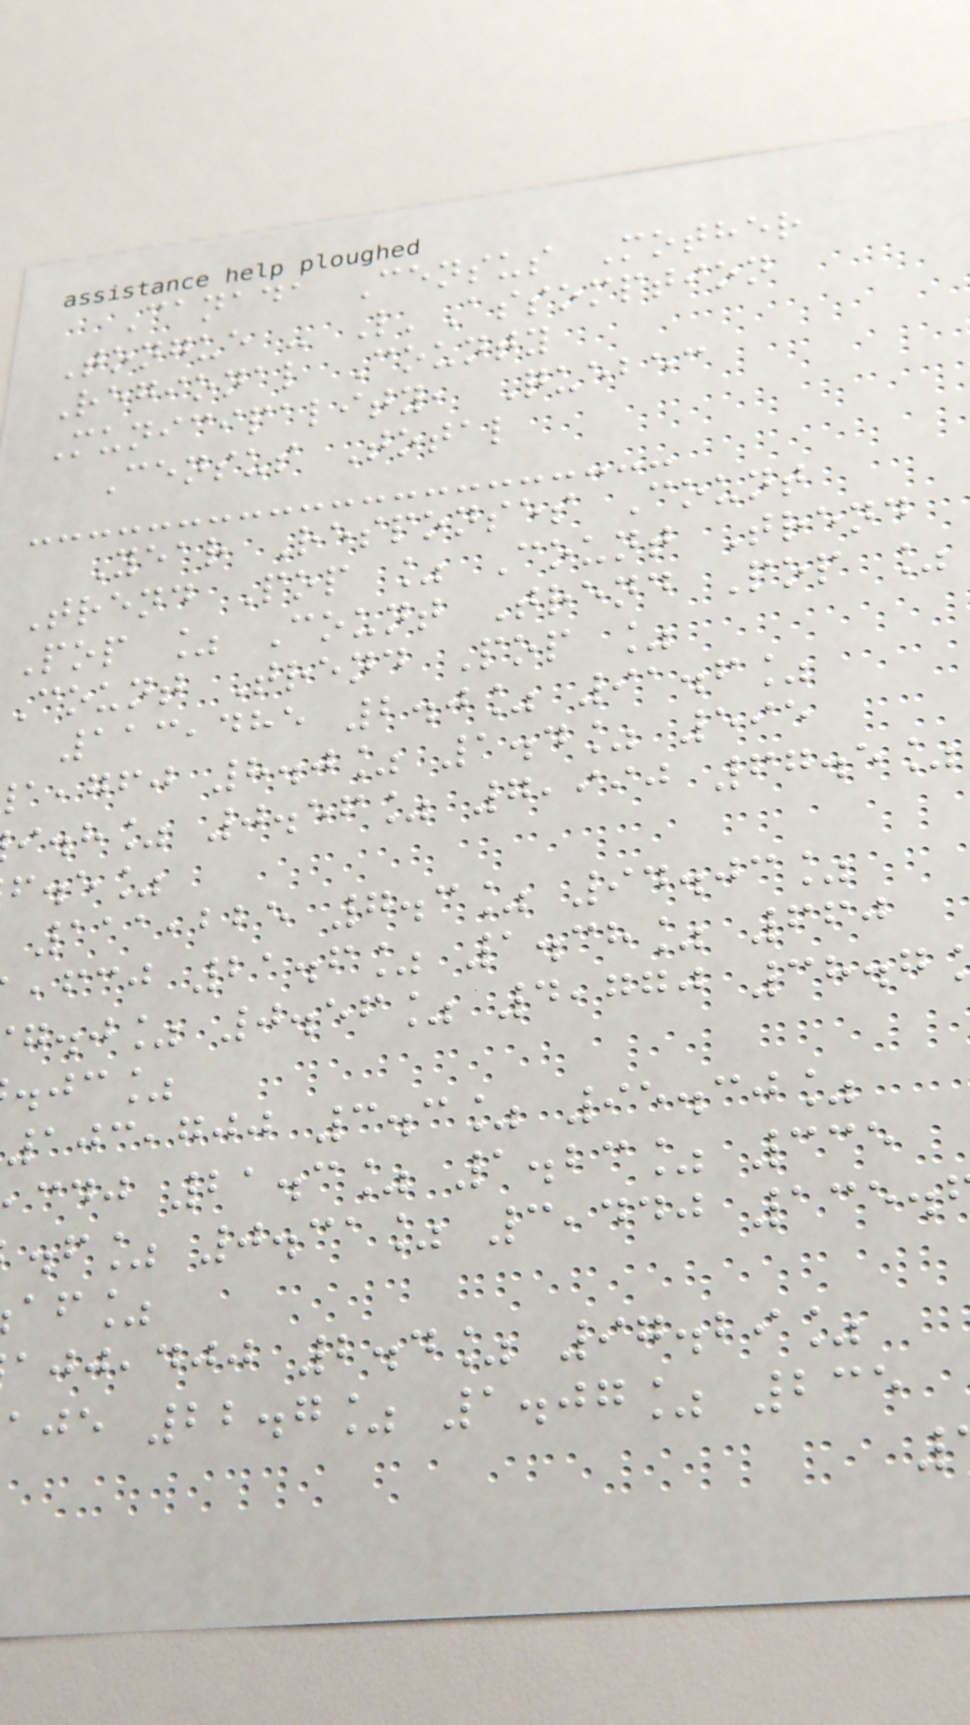Canada Census Mother
Tongue - L'Assomption
Regional County
Municipality, Quebec
Census Total
Year Responses Count
Trend Pop % Count Trend
Pop % Count Trend Pop %
Count Trend Pop %
113,485 2.0% 91.6%
,gfj 8.0% 1.4% 595
i.h% 0.56% 7,990 67.5%
f.e%
111,225 7.3% 94.03%
,fcj 21.6% 1.38% 660
g.j% 0.56% 4,770 38.7
.jc%
103,700 3.3% 95.30%
cdj 21.3% 1.23% 335
.f% 0.31% 3,440 135.
af%
,djj 2.4% 97.29%
aje 22.7% 1.07% 235
